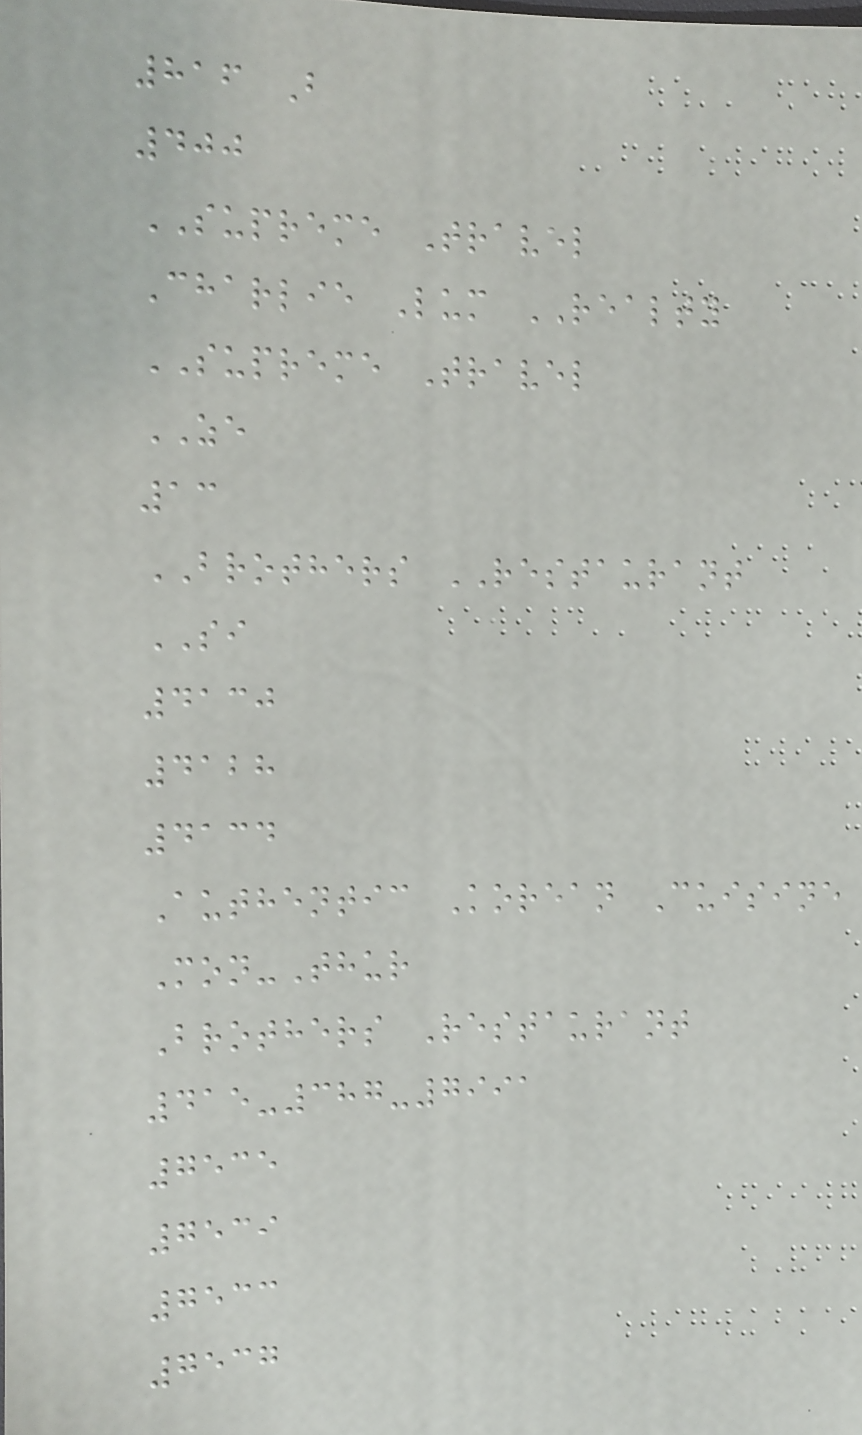816 B
400
SUPREME Travel
Charlie Lum REALTY
SUPREME Travel
ZE
13
BROTHERS RESTAURANT
SI
4130
4128
4134
Authentic Korean Cuisine
Mon-Thur
Brothers Restaurant
415-387-7991
7535
7539
7533
7537
